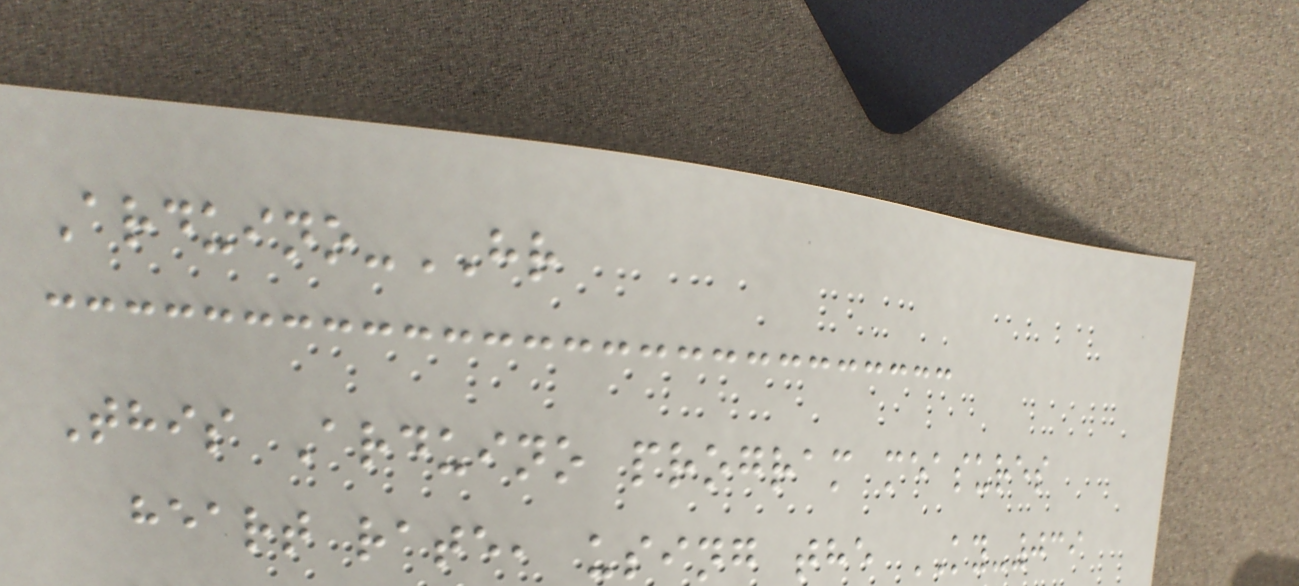Arduino-HR
This Arduino program measures
heart rate, using the KY-039
